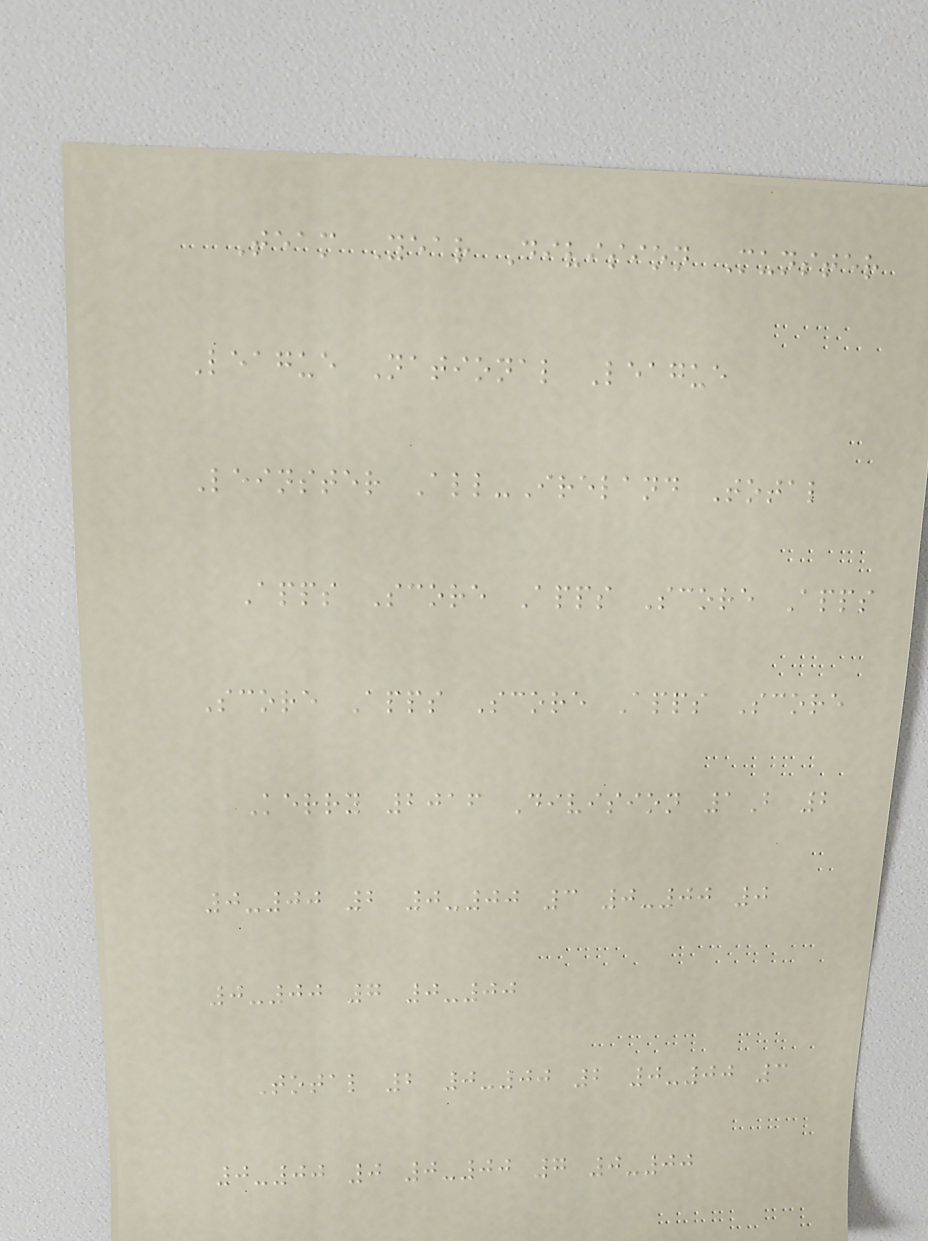Team Year Division Munster
League National League
Leinster All-Ireland Total
Apps Score Apps Score Apps
Score Apps Score Apps Score
Kerry 2016 Division 1B 2
0-00 2 0-00 3 0-00 0
0-00 7 0-00
Total 2 0-00 2 0-00 3
0-00 0 0-00 7 0-00
